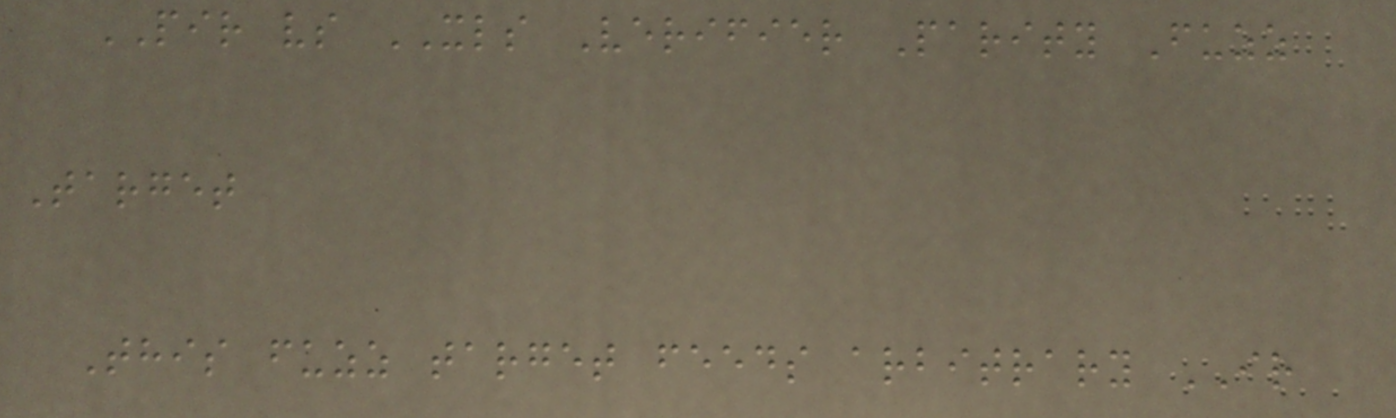PIR vs XLS Verifier Parity Fuzz
Target
This fuzz target feeds arbitrary IR
